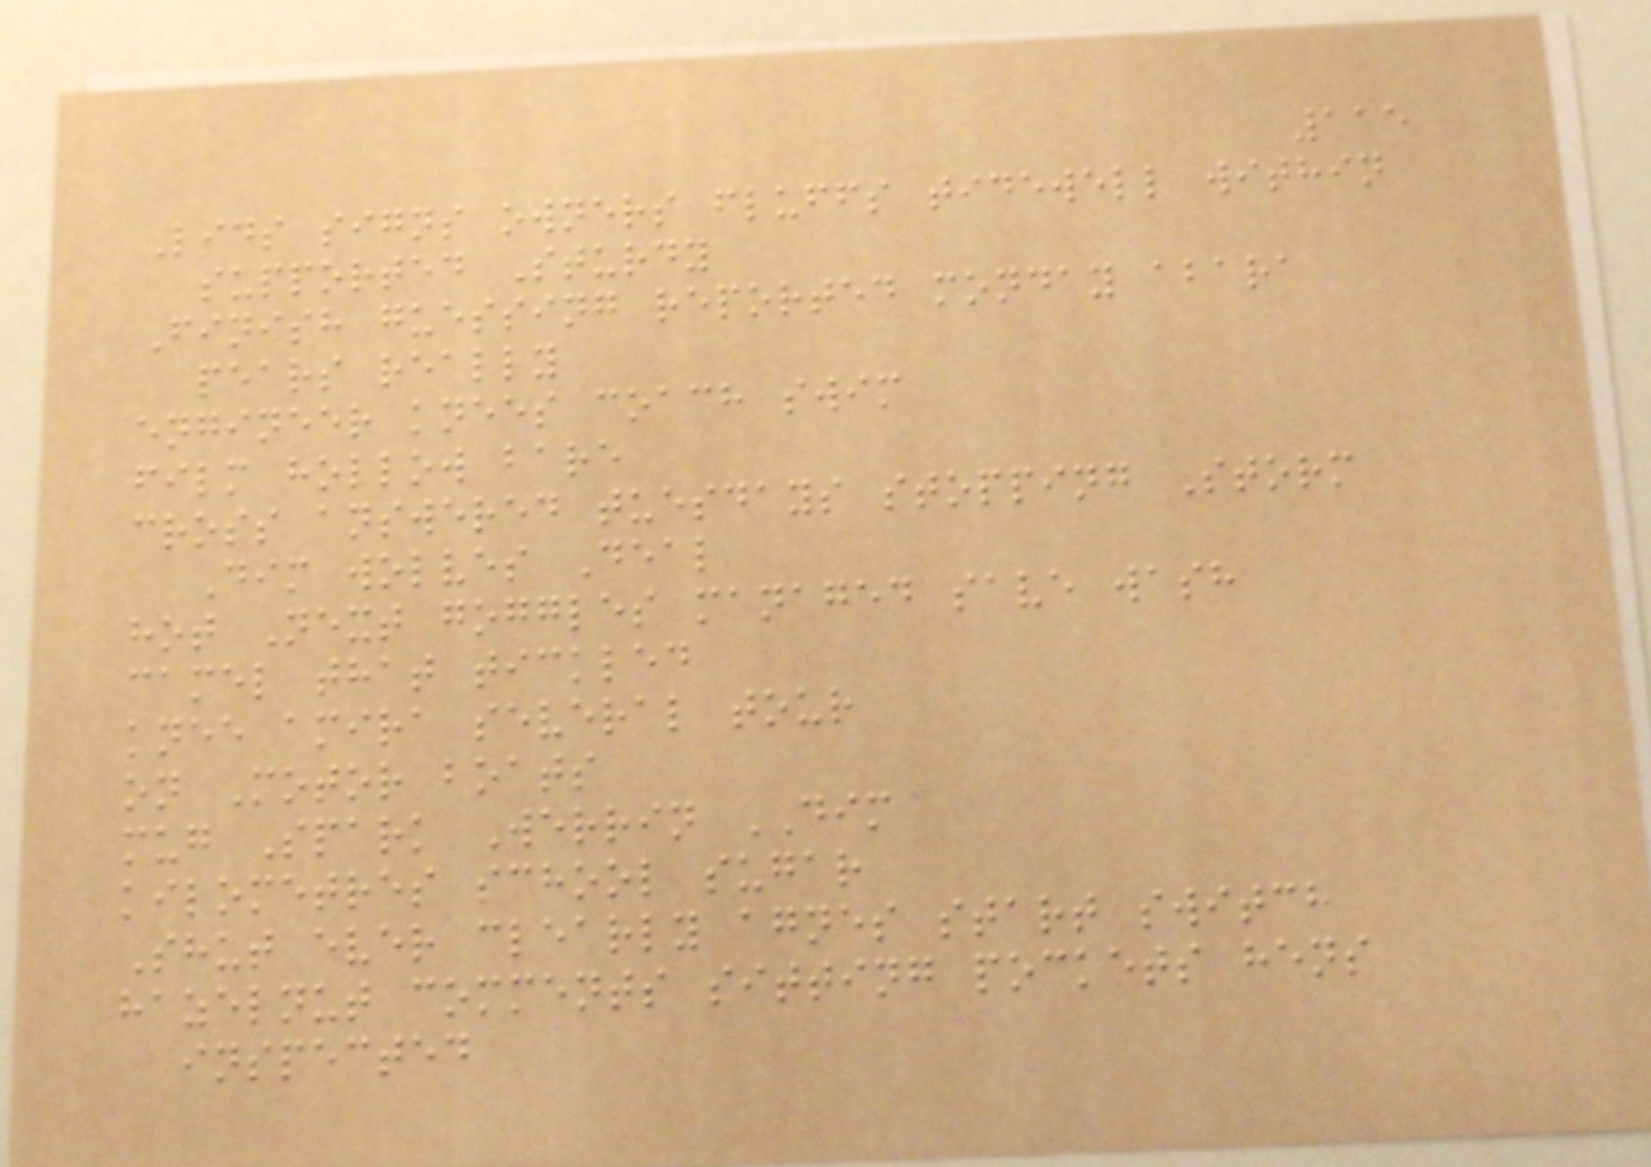115
Lids signs owners fluffs tidewell within
supported Sturdy
Finish guessing reported monday abara
pears really
engineer knees coach swim
film hollow bare
cross answered tuesdays stopping Storm
Dim wolves Deal
hot Next goggles managed save wash
camel that tickled
knee amira several tour
on Motor boats
mug Spark Werrin DIM
kilometres school sugar
Shut ever clearly agnes start switch
hazelnut comments sitting pockets hens
inspected
